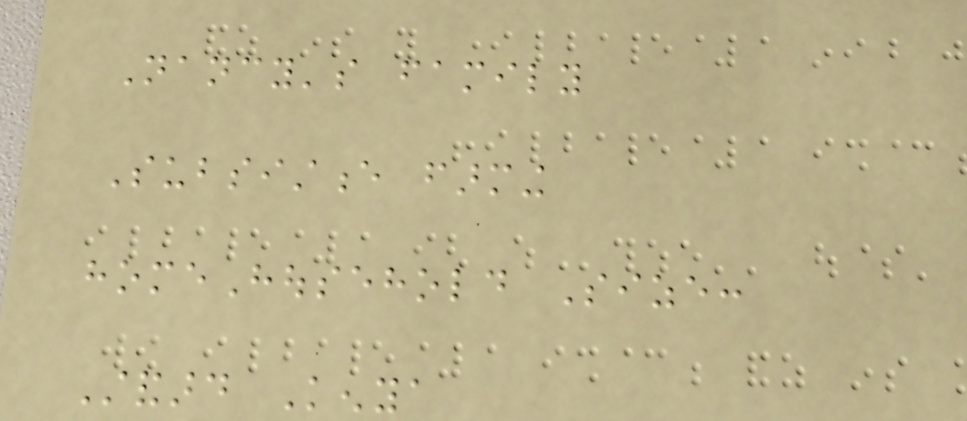Nancy's family
Subsistence farming
homeHousehold Size:
Standard Kenya
